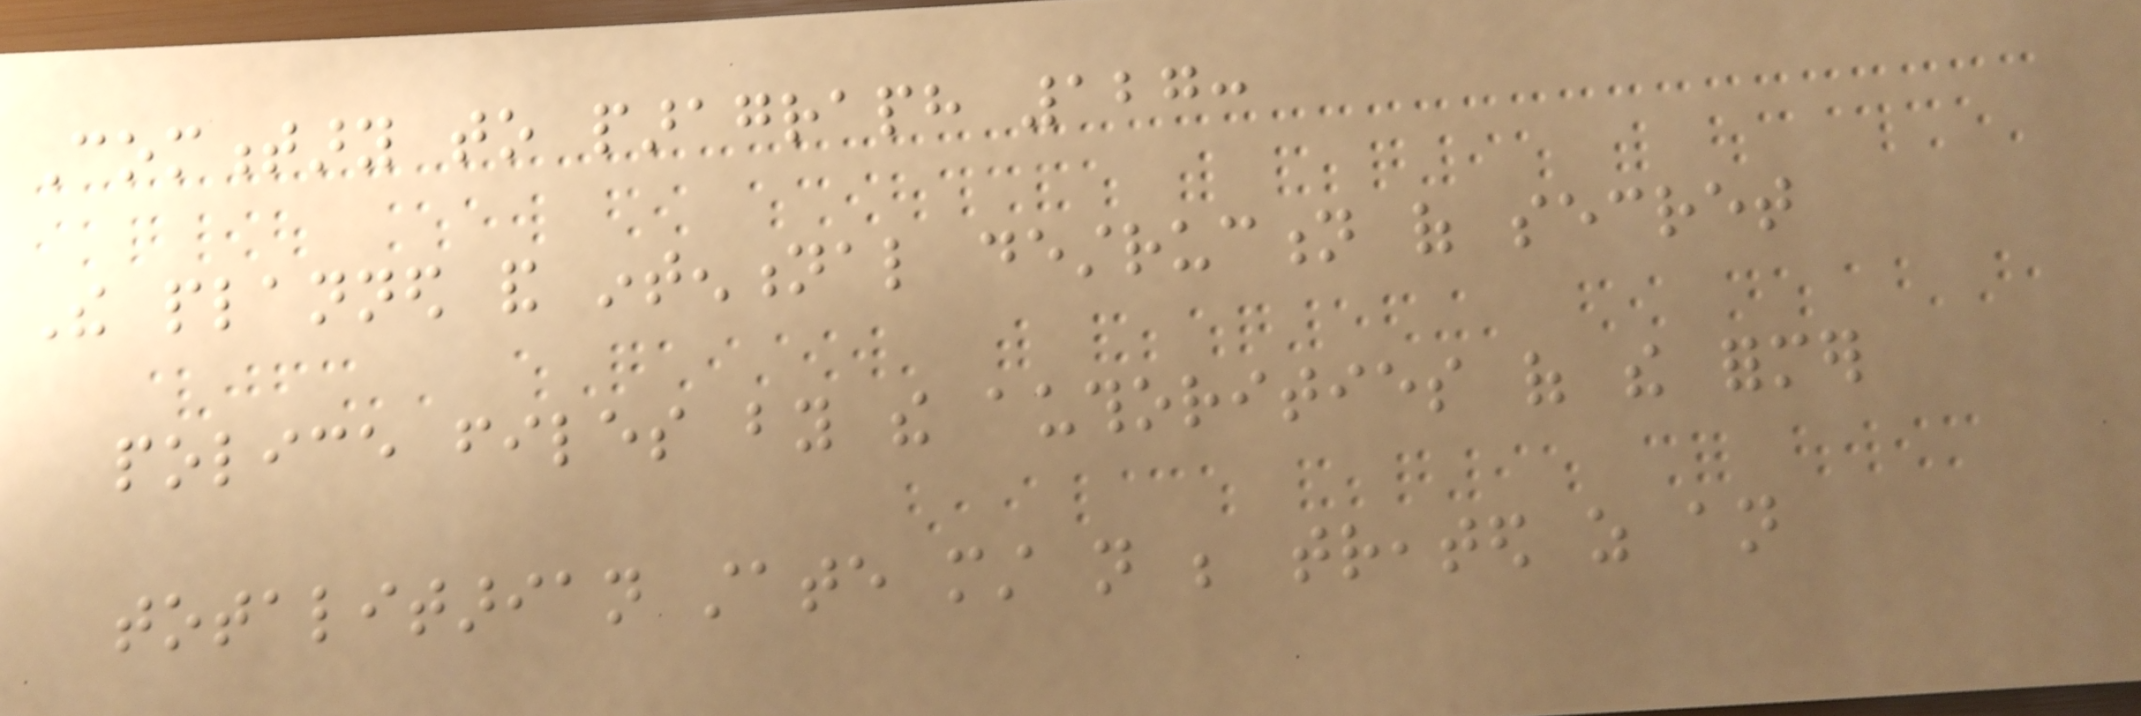Commentary to paragraph 127:
The planned and intentional destruction of secret
police files by the authorities of the former
totalitarian state must not be treated as an
